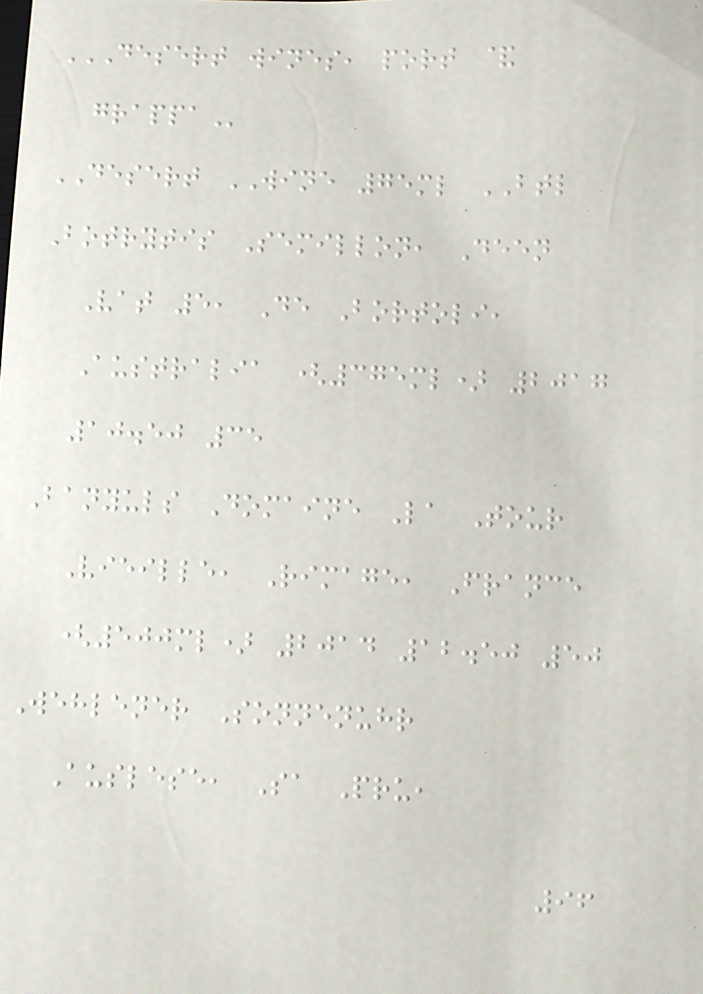DESERT WINES, PORT &
GRAPPA
DESERT WINE 75ml BTL
Botrytis Semillon, Deen
Vat 5, De Bortoli,
Australia (375ml) 2017
10.50 35
Banyuls Domaine La Tour
Vieille, Rimage, France
(500ml) 2014 12.50 50
Wehlener Sonnenuhr
Auslese, Sa Pru,
96
